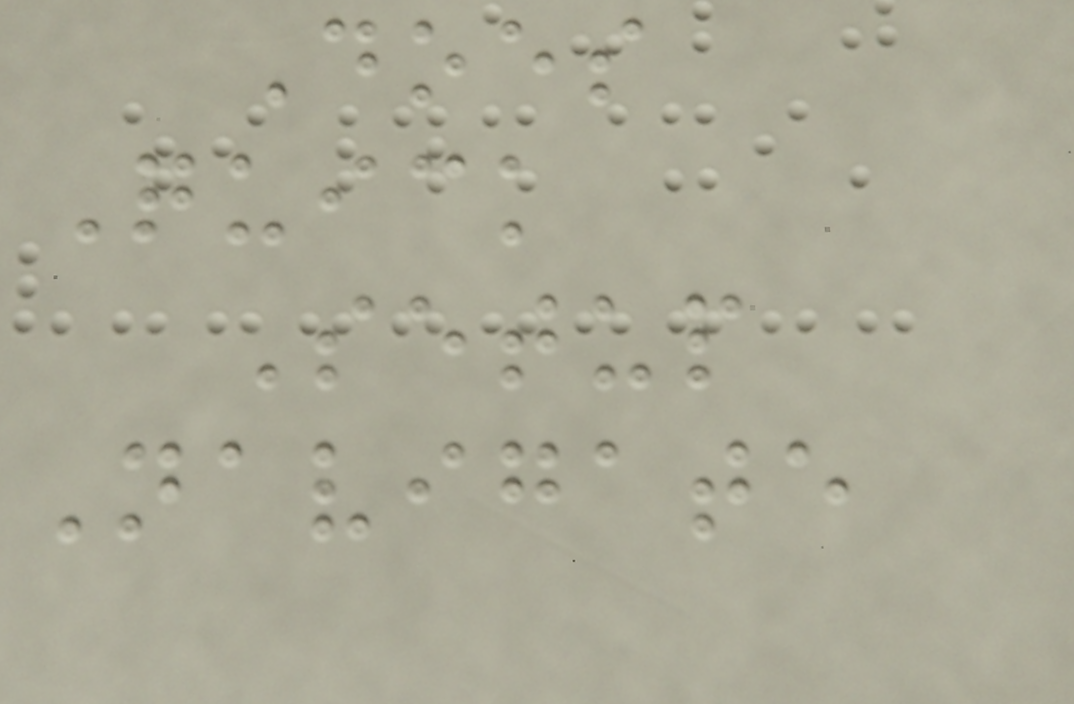Does
Quick
Setup
Navigate
